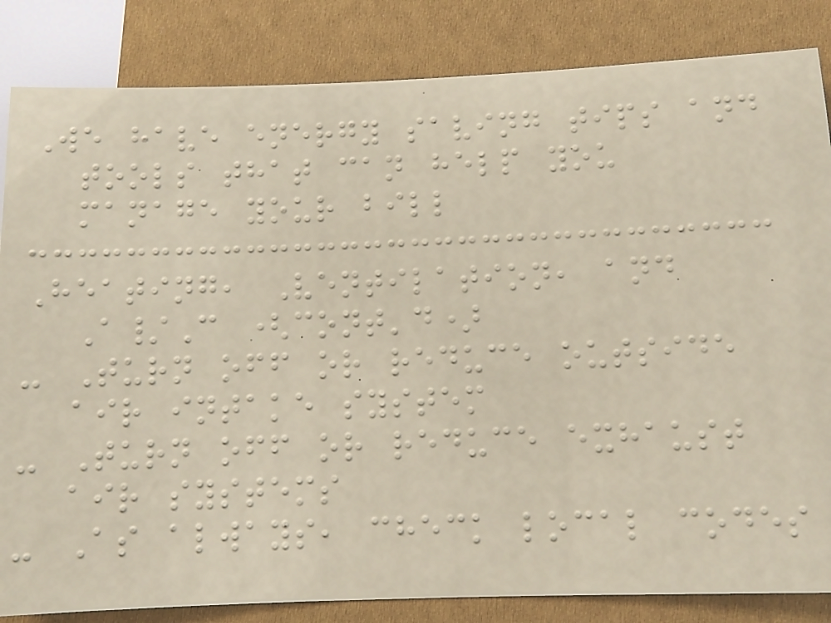We have energy saving tips and
tools that can help you
manage your bill
Heating, Ventilation, and
A/C (cont'd)
- Turn off or reduce outside
air intake system
- Turn off or reduce exhaust
air systems
- As always, check local codes
